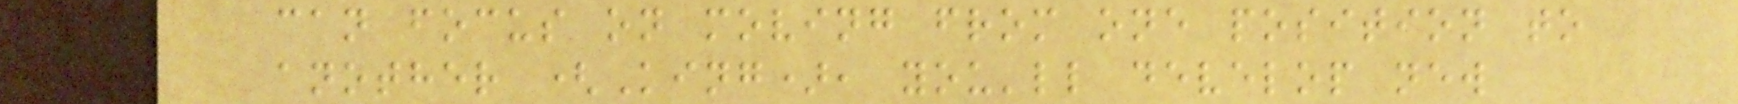can focus on moving from one position to
another (King), you'll develop new
